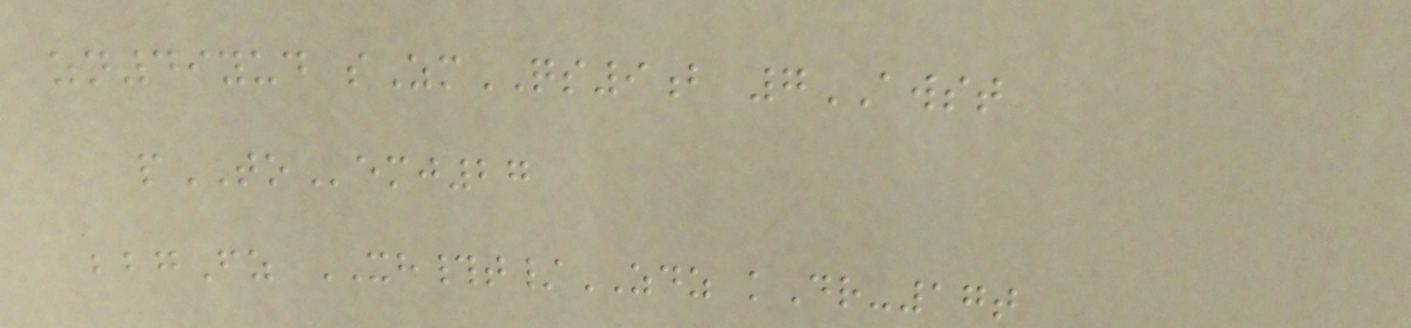zn49yud sZmQS9b 7AWST
pTOemj27
bbgFz XH#t/ZDZ kDr-17t
